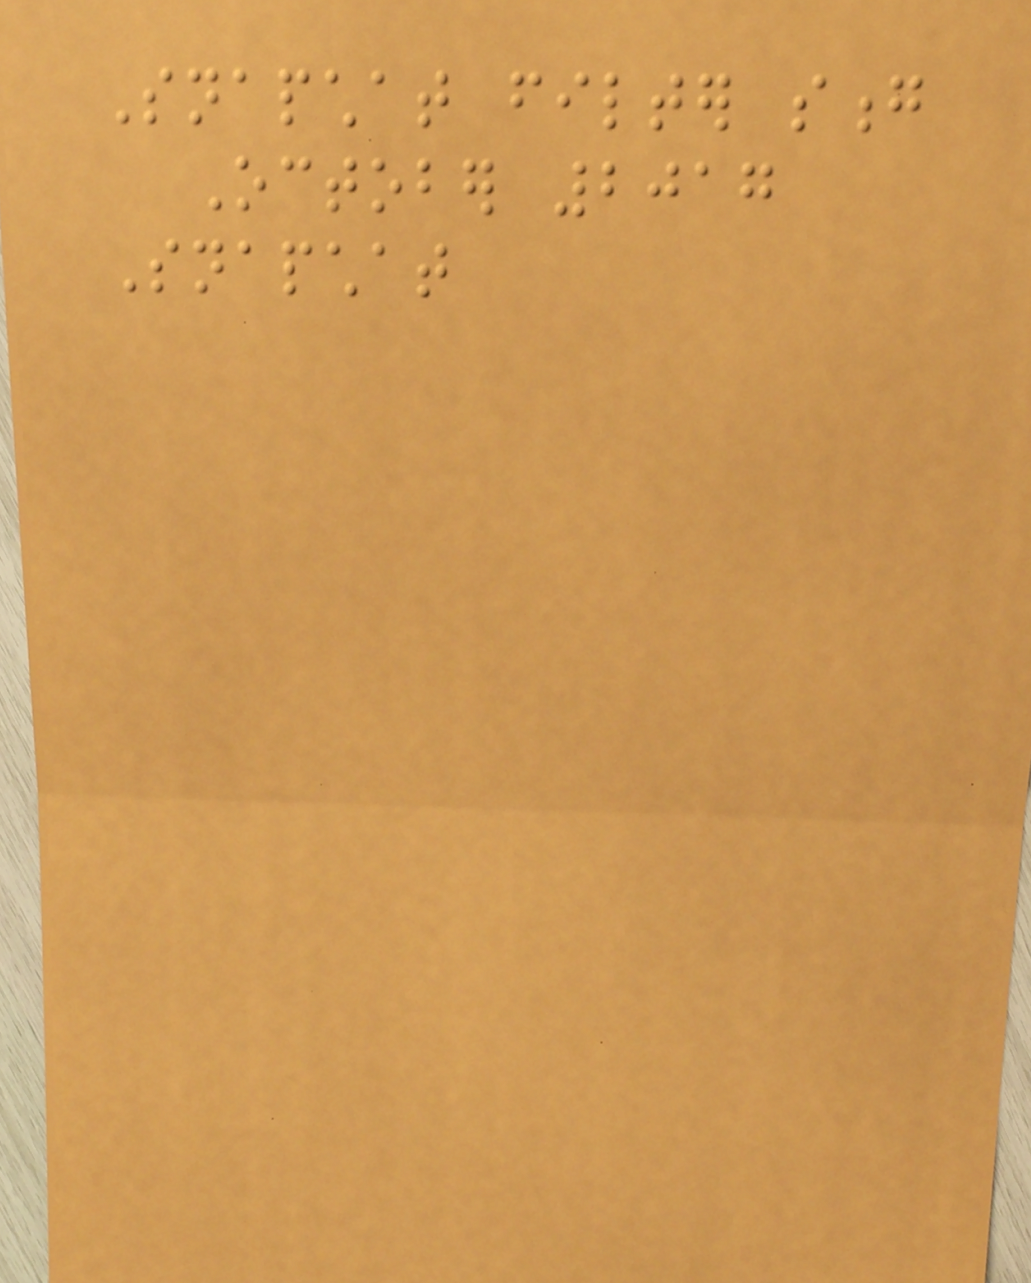Snapchat filter song
October 2017
Snapchat
